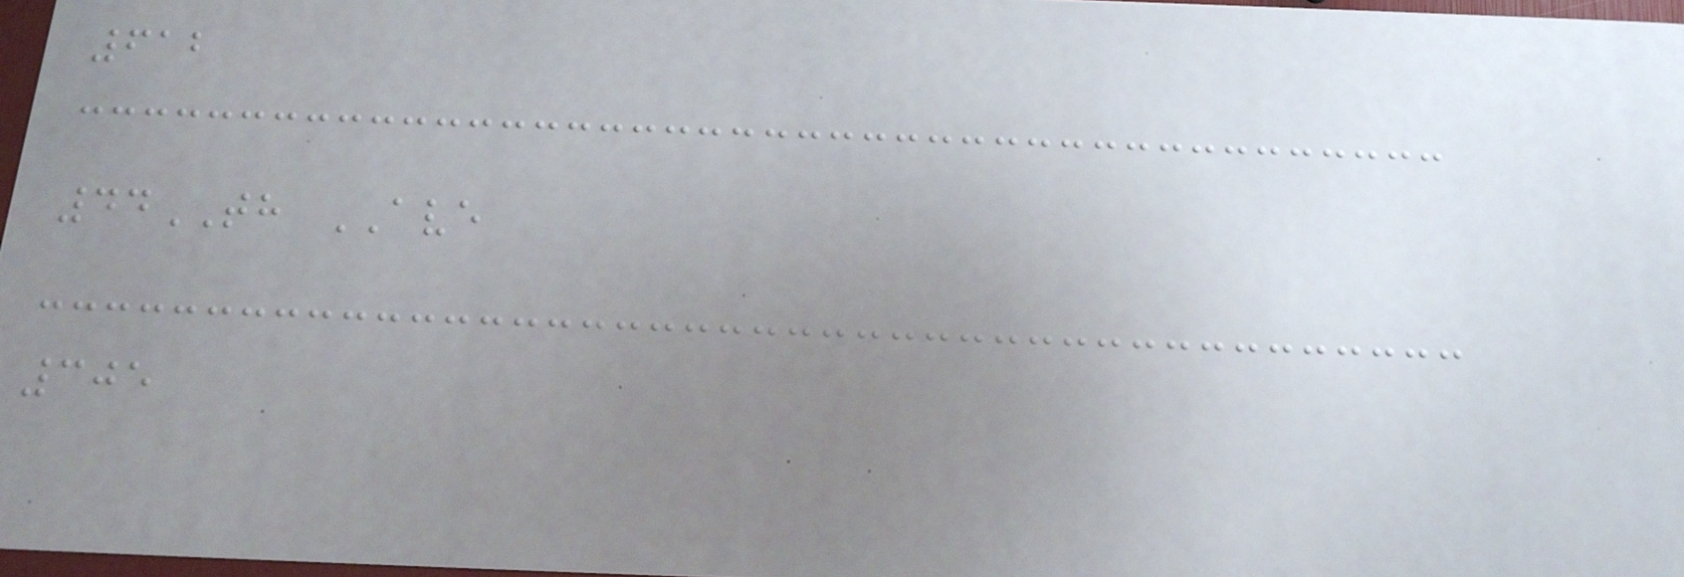612
44TH AVE
305
